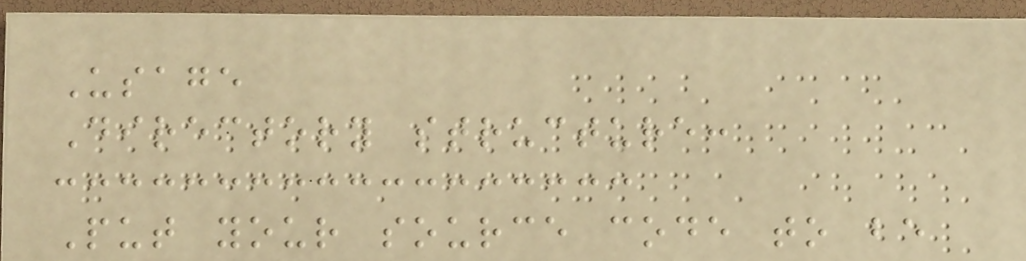Usage
Directory structure:
Put your source code to be
